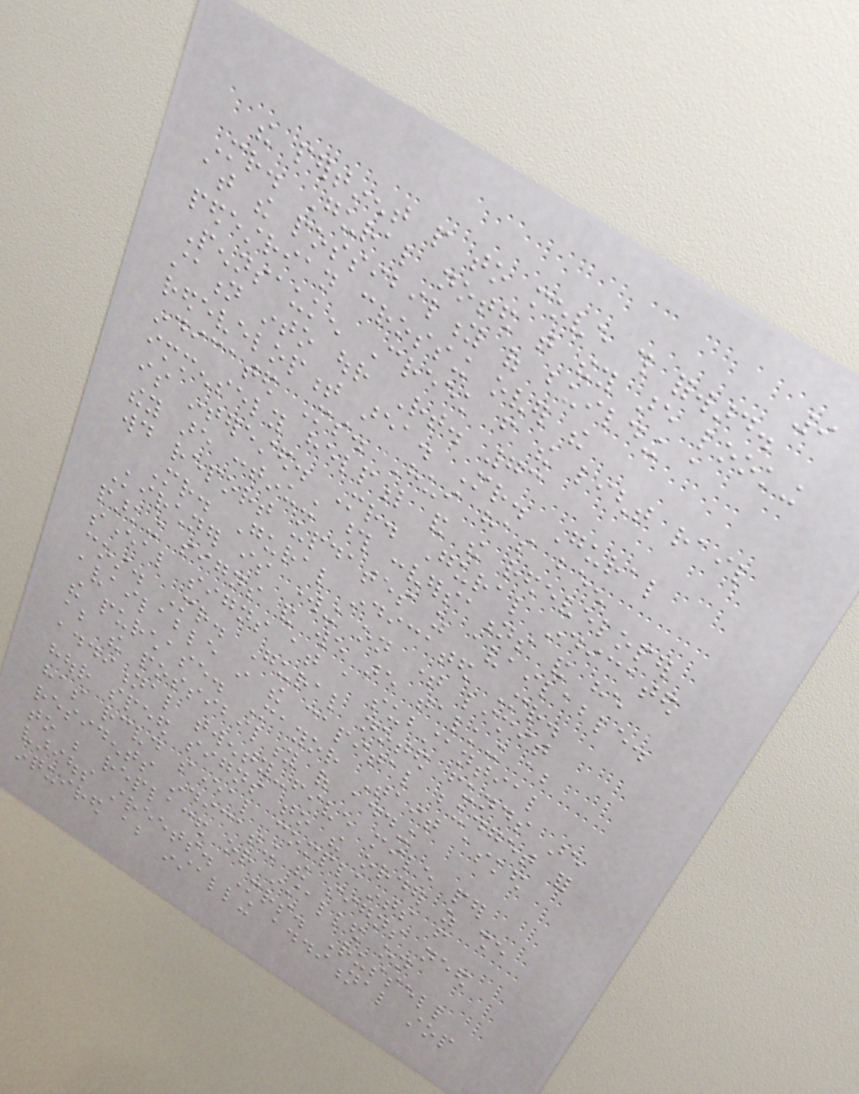9
the pertinent people to move this forward.
Mr. Gural noted that they are looking
at the possibility of building a
pedestrian crossing over the
Pennsauken Creek from the light rail
station into our Rt. 73
redevelopment area. Mr. Gural
indicated Ms. Hui has been
immensely helpful and the redeveloper
is interested. Mr. Gural indicated
they are continuing those conversations and he
would report updates as available.
Mr. Gural indicated Mr.
Kirchner is working on time limit
parking signs and we are talking about
several signs at a substantial
cost. Mr. Gural noted funds are
available in the capital budget for
the purchase. Mayor Tait asked
about the possibility of adding
additional twenty-five mile per
hour speed signs to the order as she
has received several complaints from
residents indicating the signs need
to be replaced or installed on
various streets. Mrs. Russell
inquired about installing additional stop
